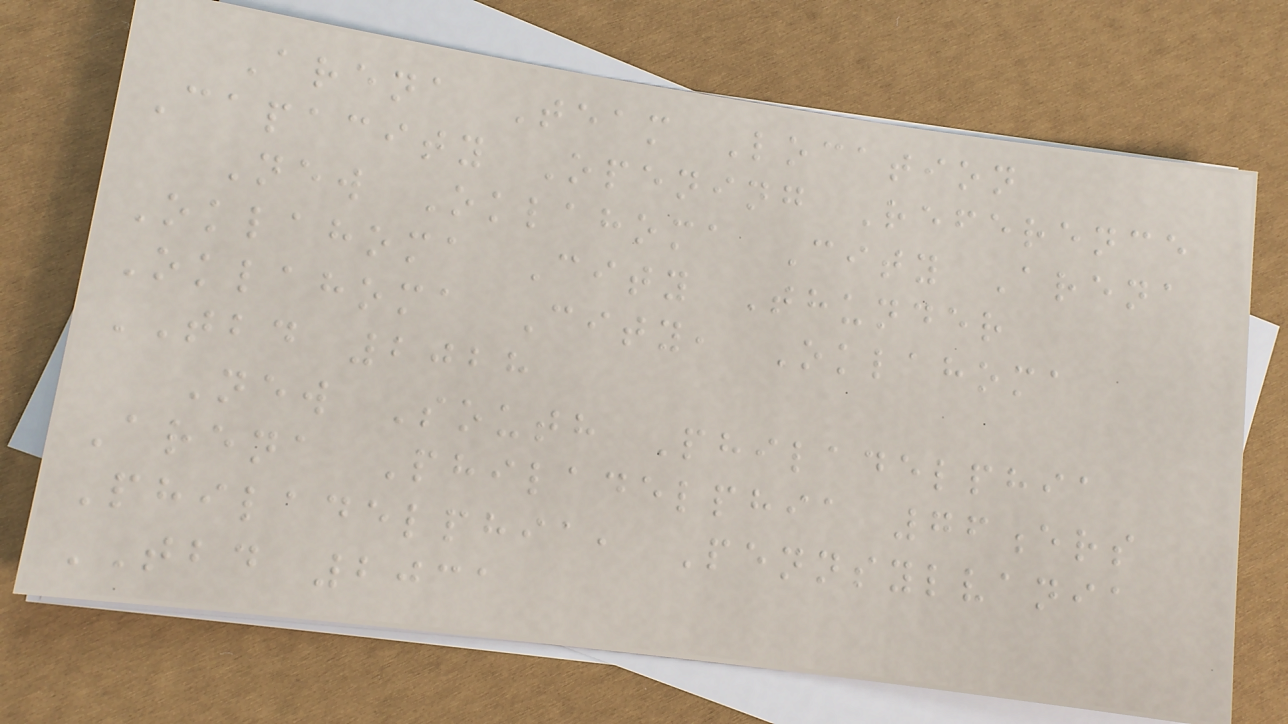Arena Team Location
Capacity Opening Reference
New Oklahoma City Arena
Oklahoma City Thunder
Oklahoma City, Oklahoma
TBD 2028
New South Philadelphia
Arena Philadelphia 76ers
Philadelphia, Pennsylvania
TBD 2031
